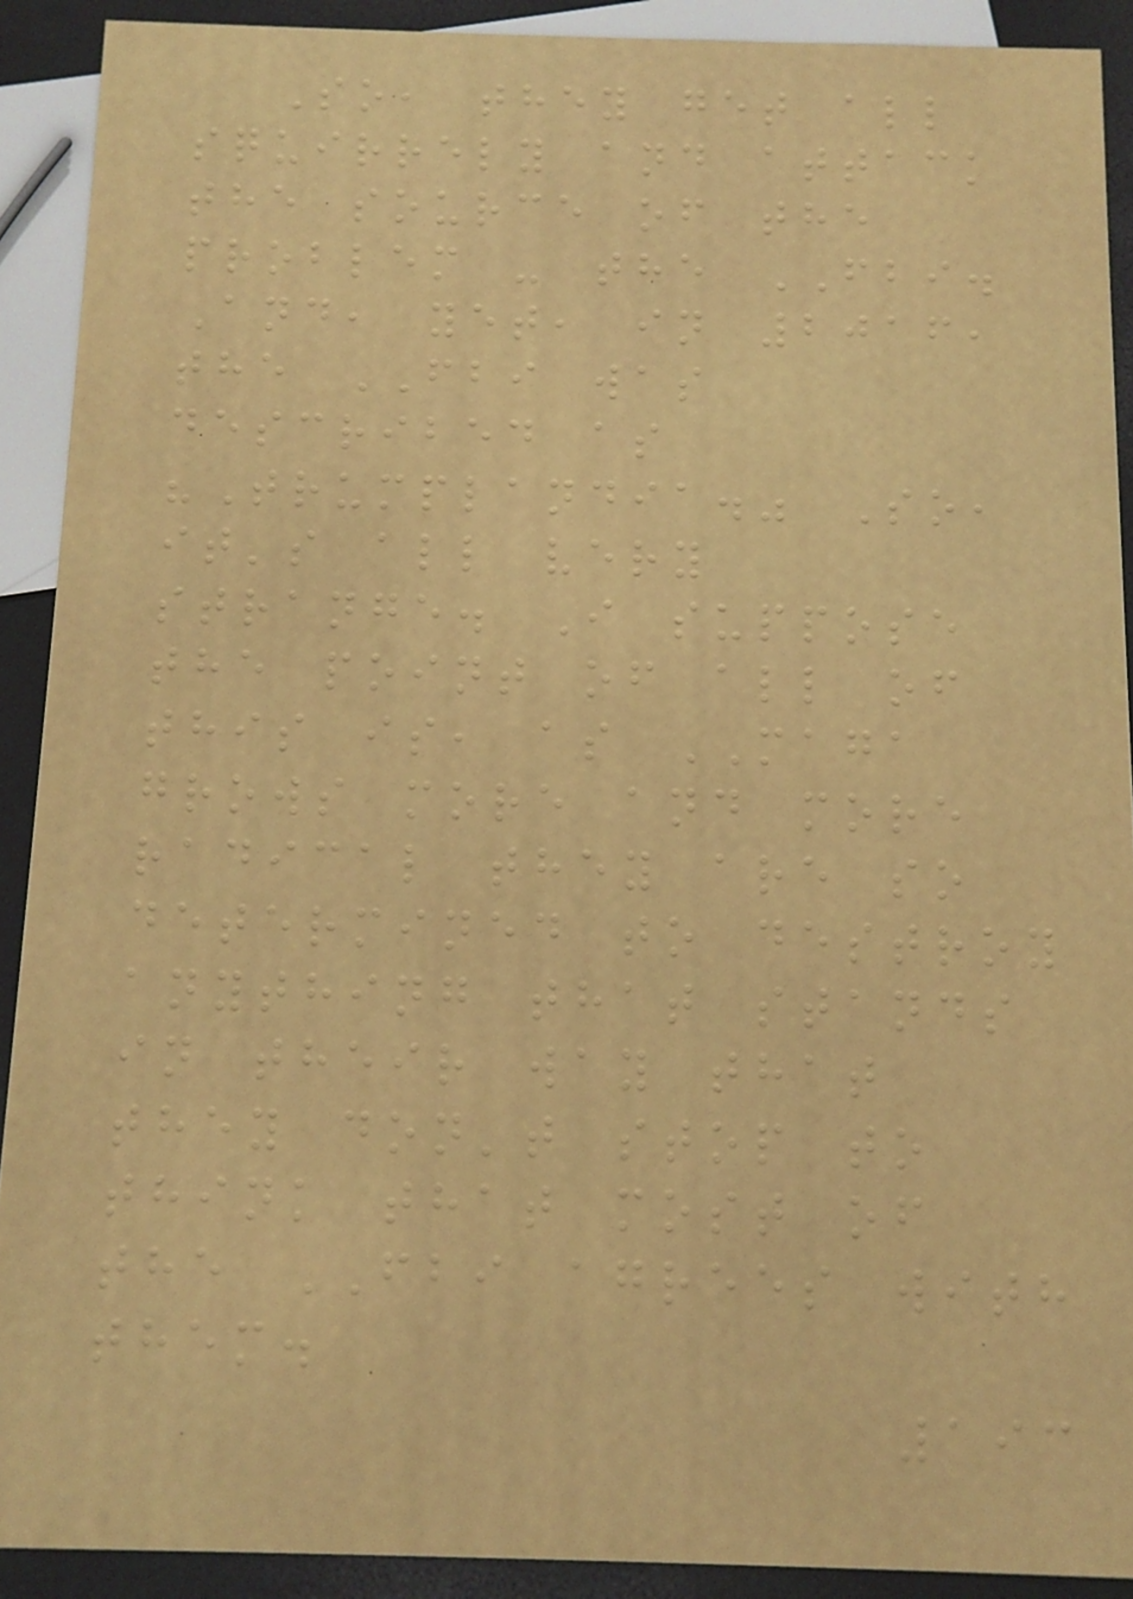So, they get all
squirrely and attack
the source of the
problem - the FBI.
And, yet, in 2016,
the FBI was
described as
"Trumplandia." So,
it's all very
strange. I suppose
the point of all of
this is, as MAGA
grows more and more
radical they are so
determined to destroy
anything that stands
in their way that
they don't stop to
think that most of
the FBI agrees with
them.
193
